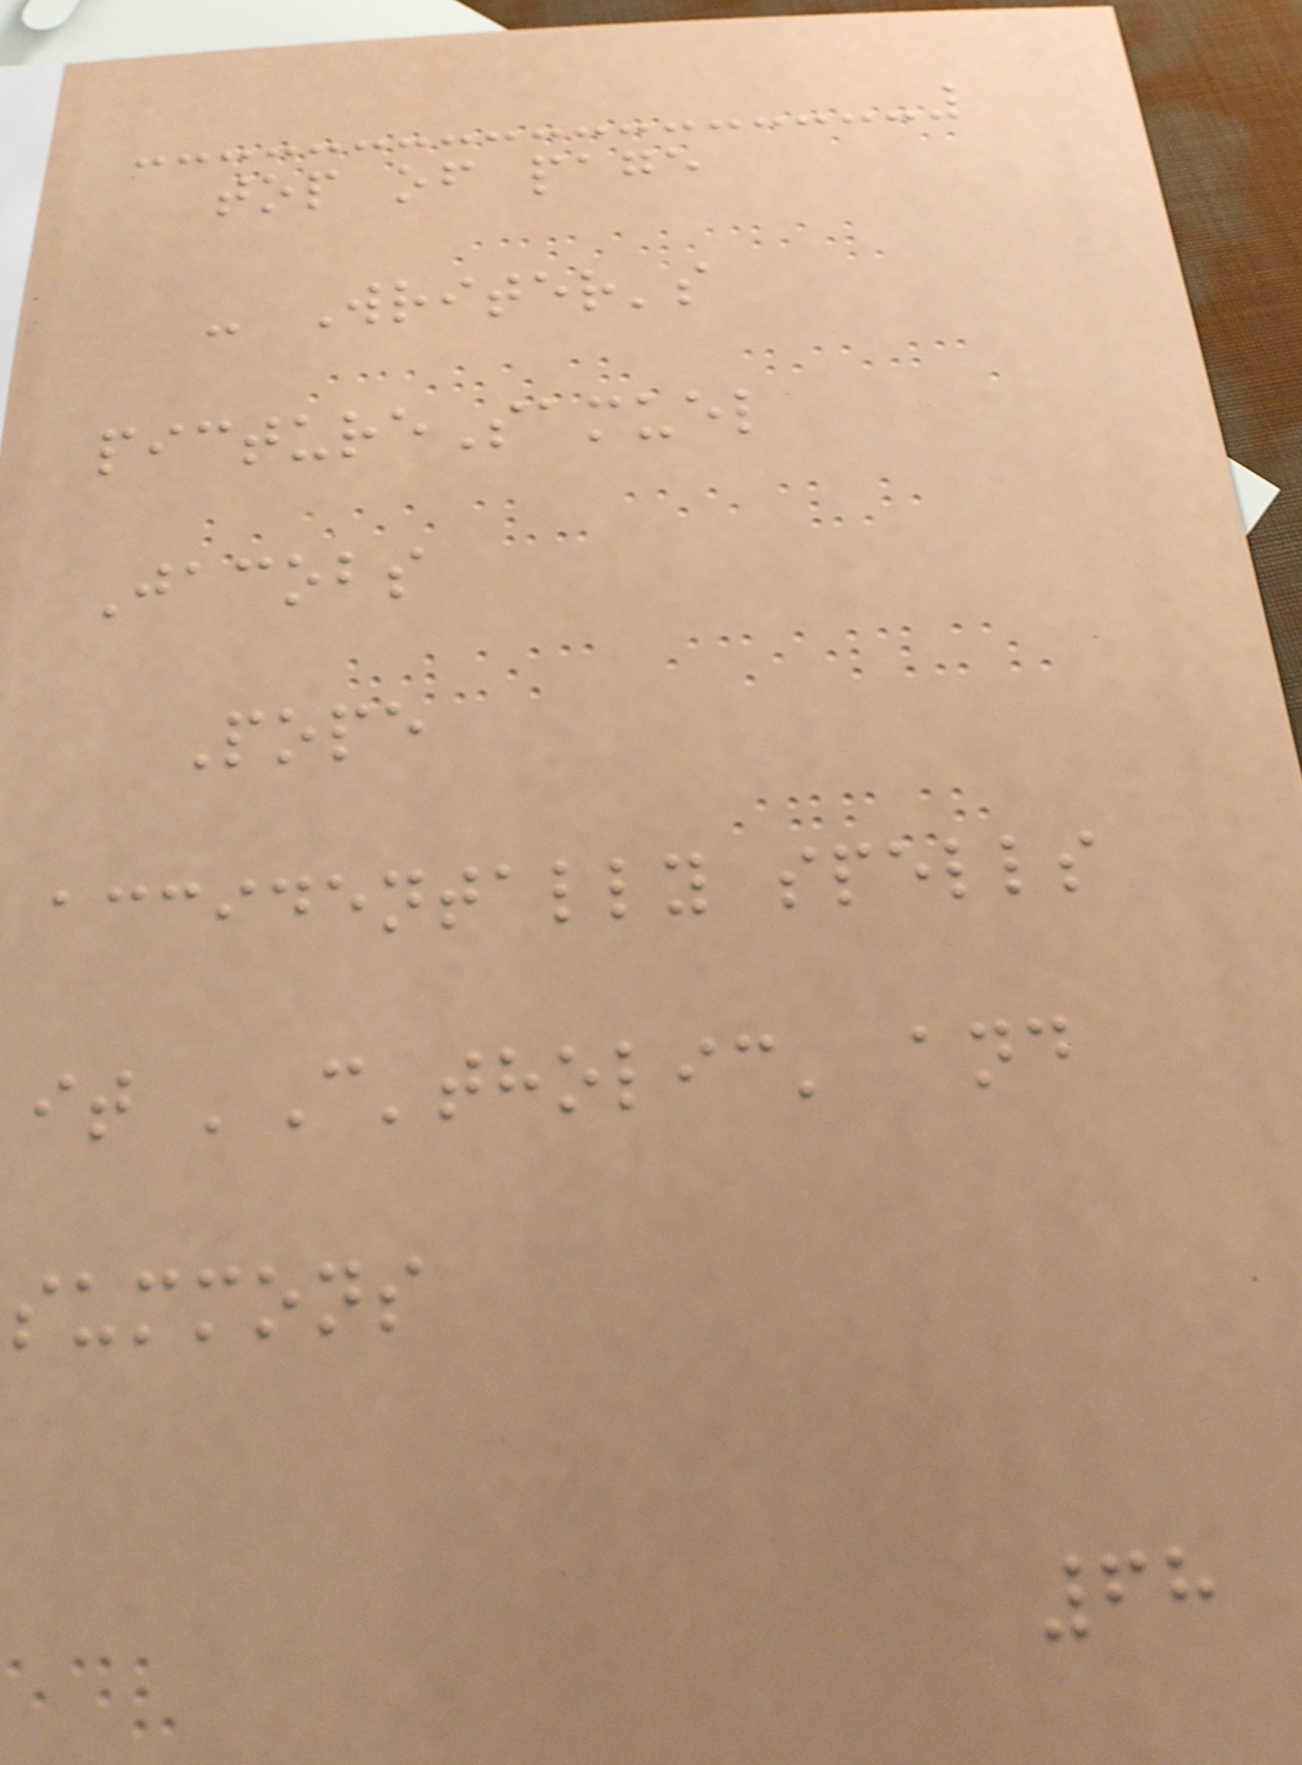top of page
- Writer's
pictureSamuel
Jacobs
Pope
accidentally spells
it 'C'tholic' and
summons
68
